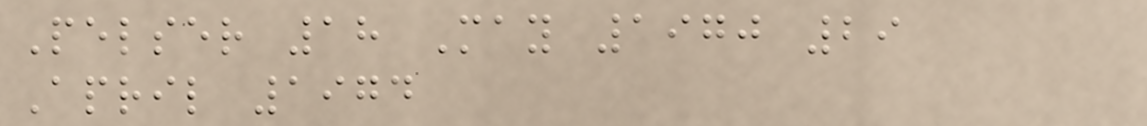Pelser 18 May 1970 29
April 1974
